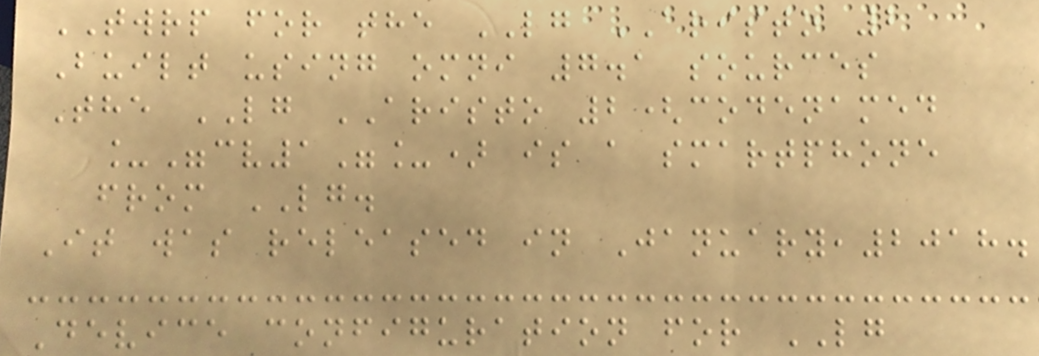TWRP for the LG ARISTO 2
Built using omni 7.1 sources
The LG ARISTO 2(codenamed
_"cv1"_) is a smartphone
from LG.
It was released in January,2018.
Device configuration for LG
